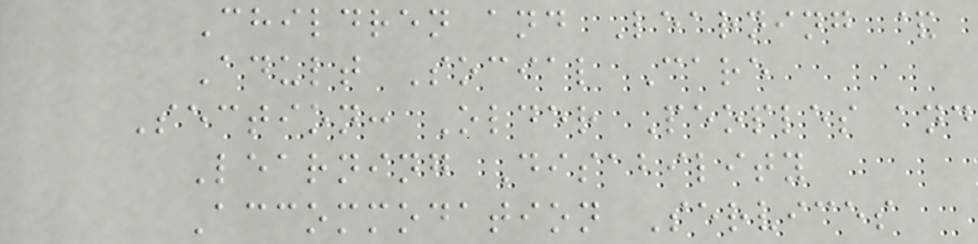Children and Learning &
Adult Social Care
Section: Older Peoples and
Learning Disability
Accommodation Services
